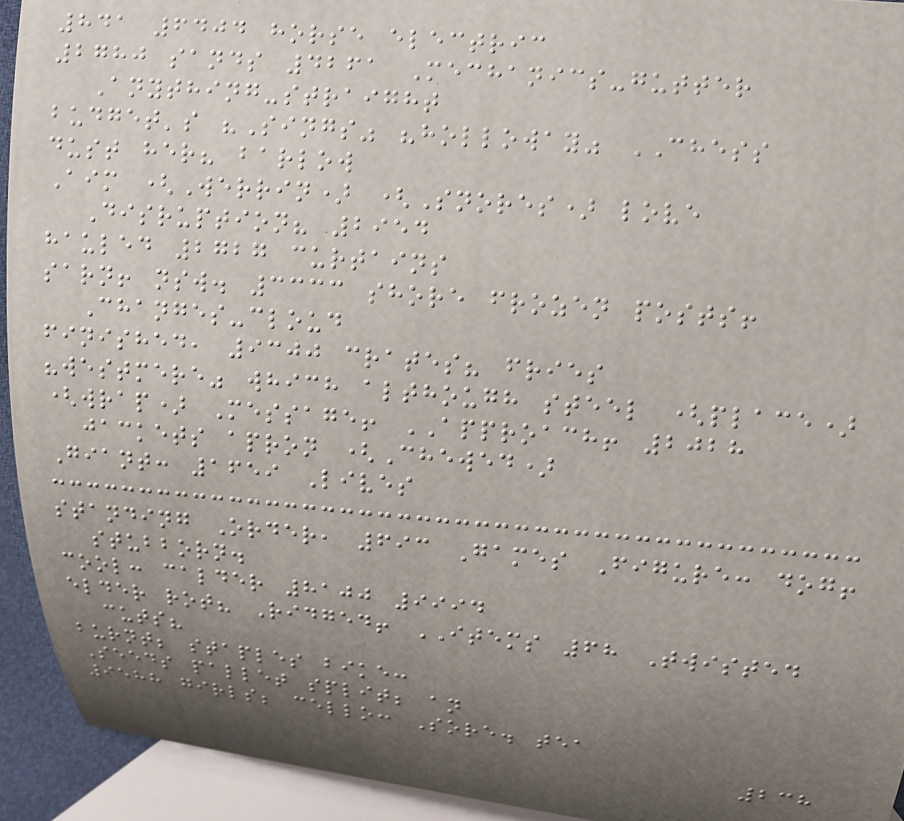841 6404 horse electric
2780 sands 4261 Mechanics-gutter
Anything-straight
budget's "Sings" "holloway" CHESS
dust her? barlow
Aim (Werrin) (Snores) love
Disruption? 2954
hauled 2727 curtains
sarn! nsw. 3333 shore frozen posts!
Changes-cloud
finished, 9300 crates? fries
"westmere" which although steel (place)
(wrap) Message! APPROACH! 2028
jackets apron (Chewed)
Giant: 1659 Lives
standing Order, 693 Games Figure: dog!
stubborn.
cool: calder 8100 9994
elder rot? Ridged! ITEMS 68 Twisted
cuts?
burnt; staples bike:
Seeds pallet split; an
9588 girls; cello: Sore. tea
238
